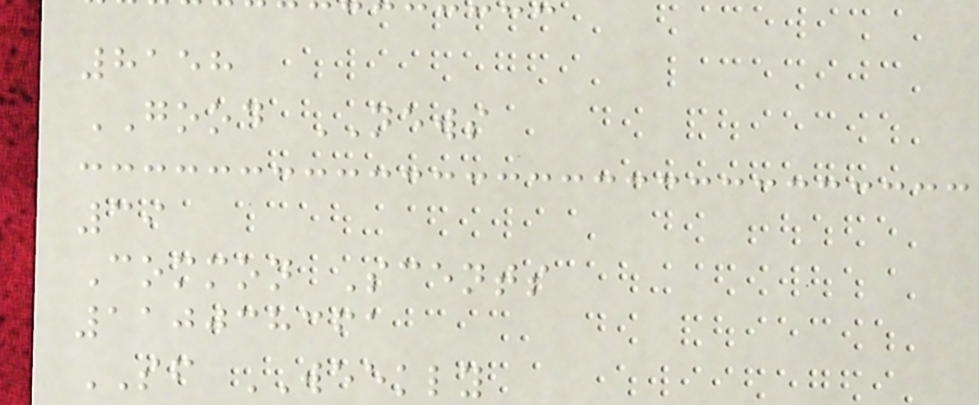8158
GOOD NEWS
39
Common Scents
110038361
SF WEEKLY
